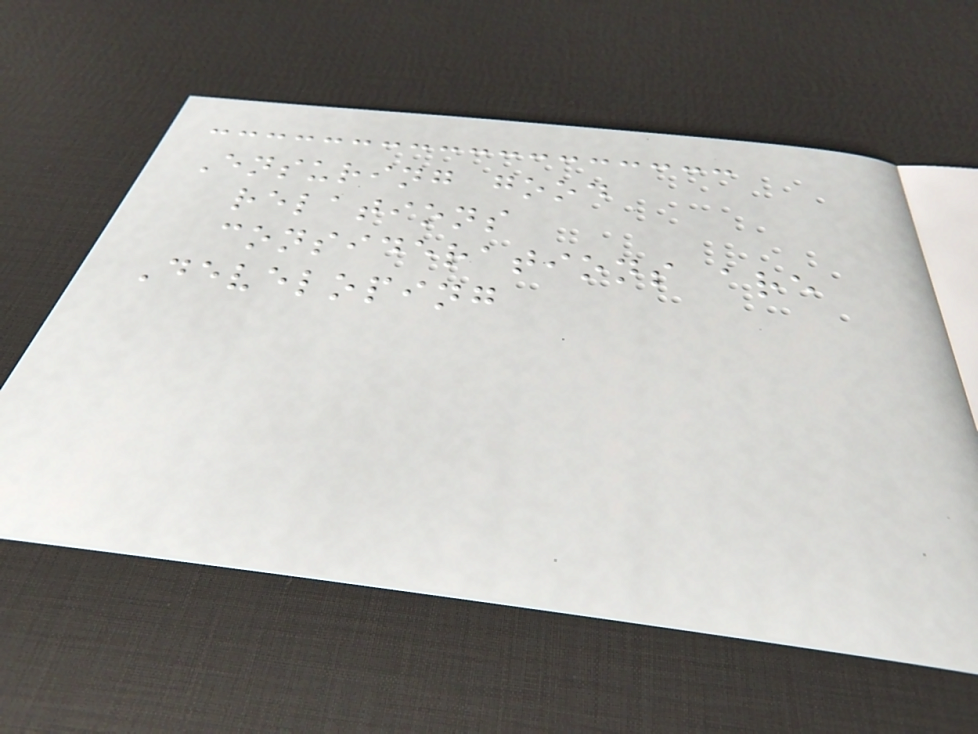Ensuring good
relations
considerations are
Developing
